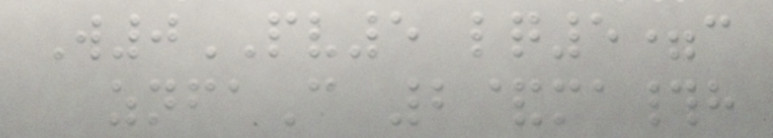W0PV5 lq5=c
znfaC 2&ma#h
